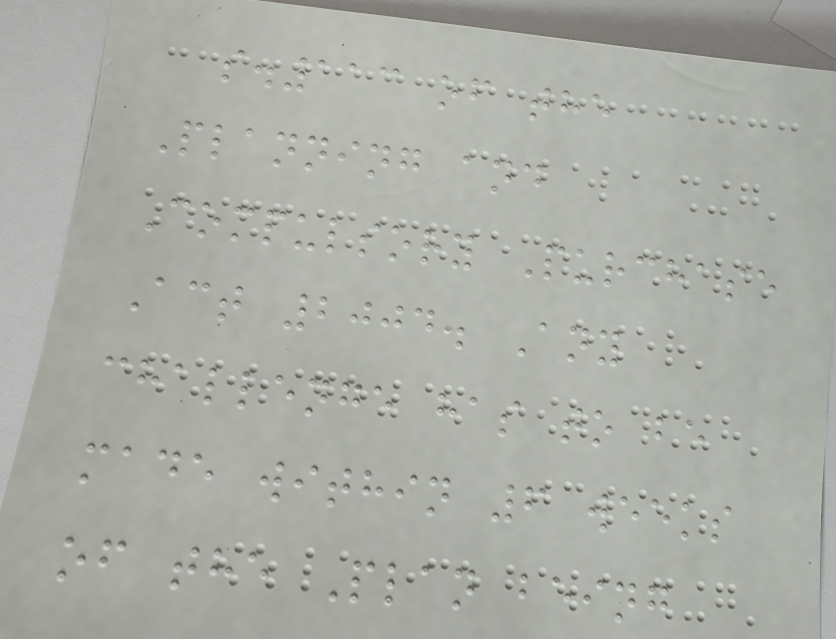s.113 of the
Planning and
Compulsory Purchase
Act 2004. Any
challenge has to be
made within 6 weeks
of the Plan being
